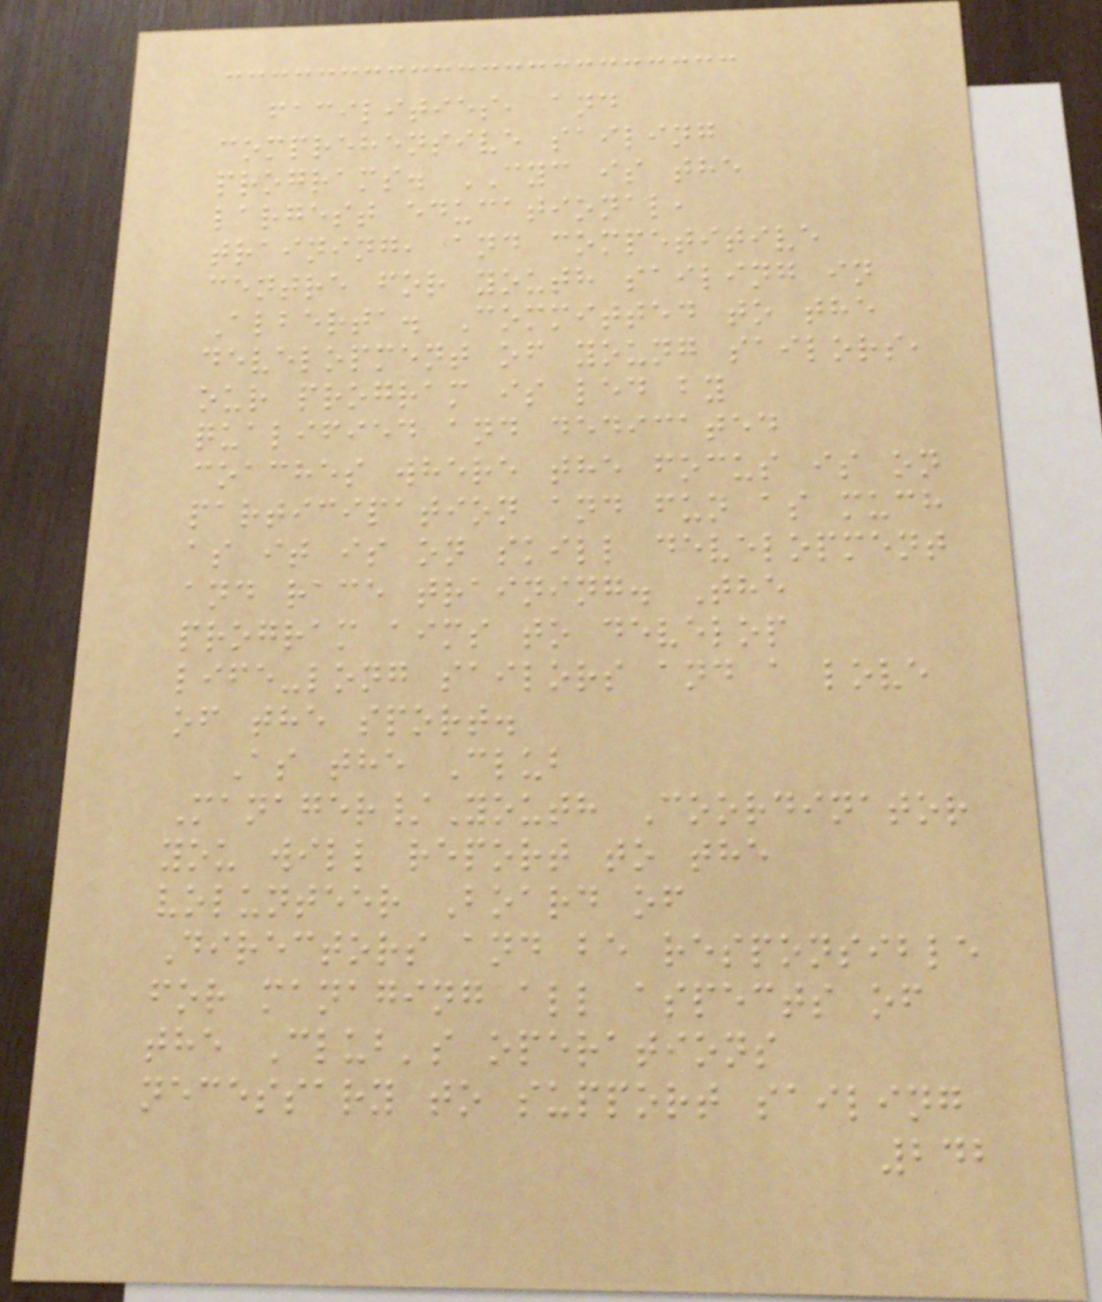facilities, and
comprehensive sailing
programs. CYC is the
largest educational,
training, and competitive
centre for youth sailing in
Alberta. Committed to the
development of young sailors,
our program is led by
qualified and dedicated
coaches where the focus is on
participation and fun as much
as it is on skill development
and race training. The
program aims to develop
life-long sailors and a love
of the sport.
As the Club
Manager/Youth Coordinator
you will report to the
volunteer Board of
Directors and be responsible
for managing all aspects of
the Club's operations
necessary to support sailing
242
